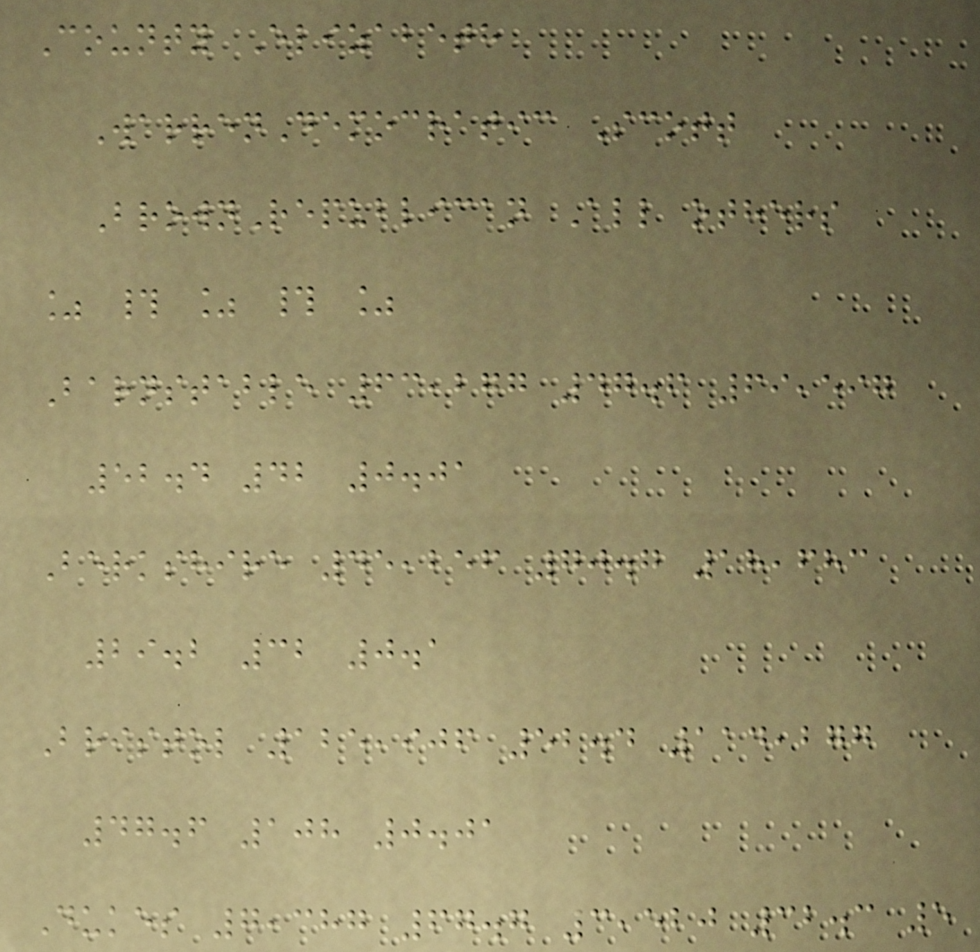County Elizabeth
WarrenDemocratic Scott
BrownRepublican All others
% # % # %
Barnstable 63,277 47.6 69,597
52.4 42 0.01
Berkshire 45,256 70.7 18,683
29.2 32 0.1
Bristol 125,906 52.4 114,277
47.6 108 0.01
Dukes 7,387 67.7 3,520 32.3 5
